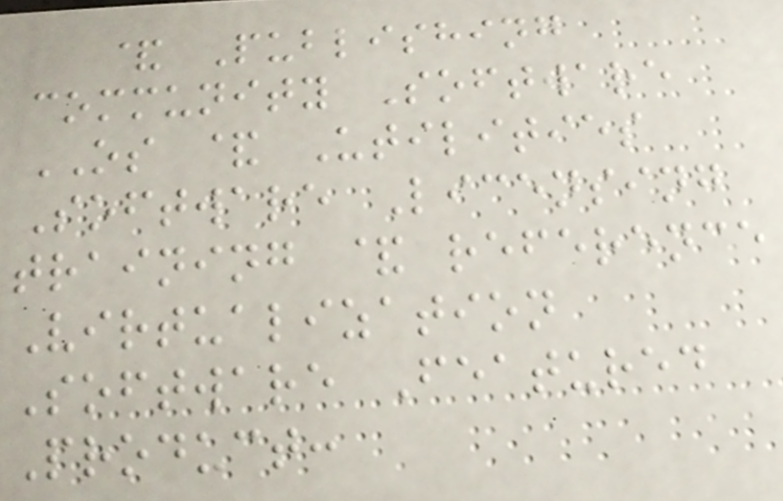& Publishing
community Software
OS & Utilities
Software Licensing
training & reference
Virtualization
Software Featured
Product:
